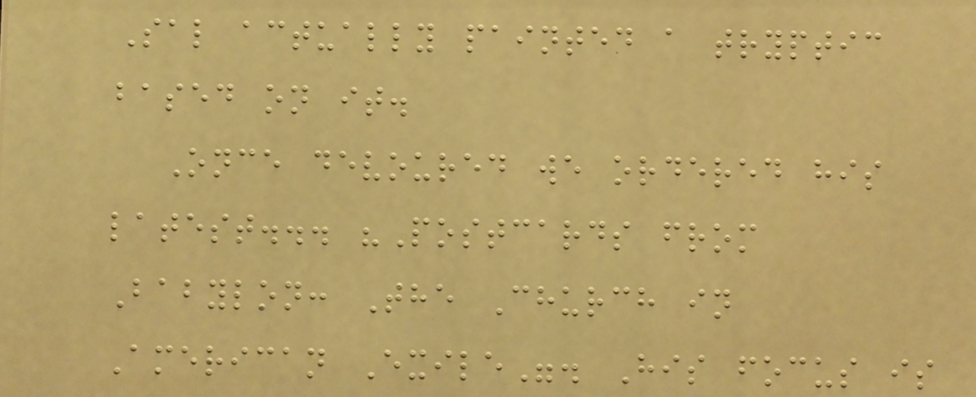Sal actually painted a tryptic
based on it.
Once devoured we ordered his
latest... "Postcards from
Babylon: The Church in
American Exile". His focus is
